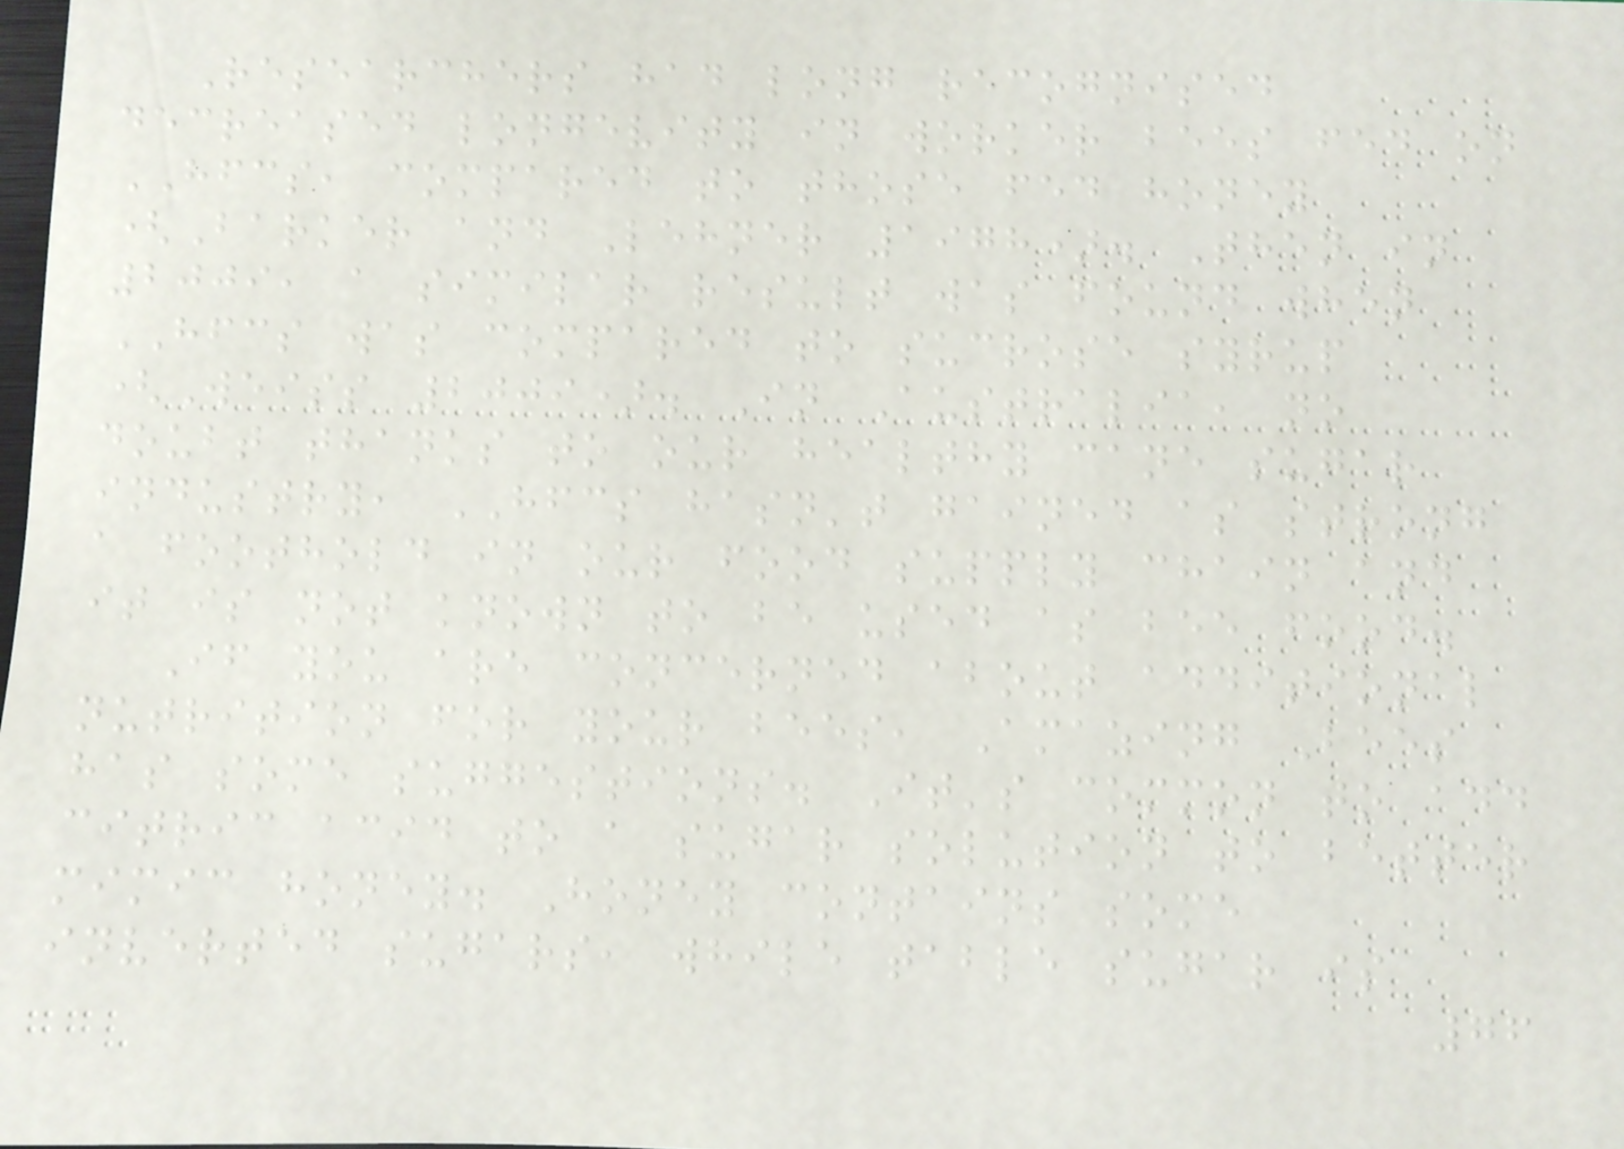Researchers had long recognised
decreased longevity in worker bees fed on
HFCS, compared to those fed honey
(Barker and Lehner 1978). Then in
2009, a similar result was found when
HFCS was compared to sucrose syrup
(Weiss 2009). In Australia, no
doubt thanks to our healthy cane sugar
industry, HFCS hasn't gained as strong
a foothold in our food supply chain and
it is not known to be used as bee food.
If you are concerned about additional
nutrition for your bees, Amazing Bees
has some suggestions. It's common to add
citric acid to a sugar solution to better
mimic honey. Honey contains some
inverted sugars, while table sugar is
76
